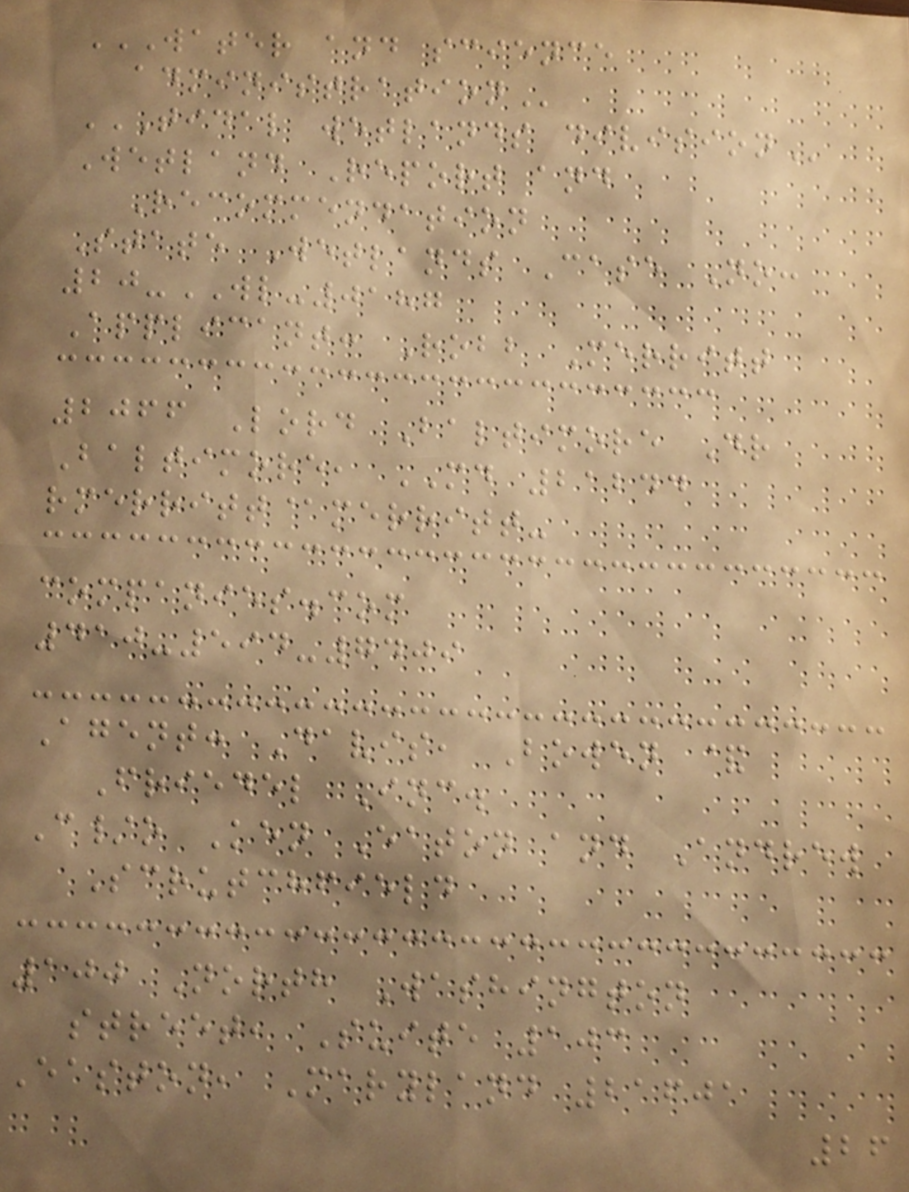WATER AND SCIENCE
ADMINISTRATION
TIDAL WETLANDS DIVISION
Wetland Report and
Recommendation
State Wetlands Case No:
20-WL-0187
Applicant: Robb Merritt
2066 Lord Baltimore Dr
Baltimore, MD 21244
rmerritt@merritt-
companies.com
410-594-7409
Agent: Davis, Bowen &
Friedel Inc.
C/o Ken Eaton and Andrew
Scrutchfield
100 North Washington
street, Suite 103
Easton, Maryland 21601
26
